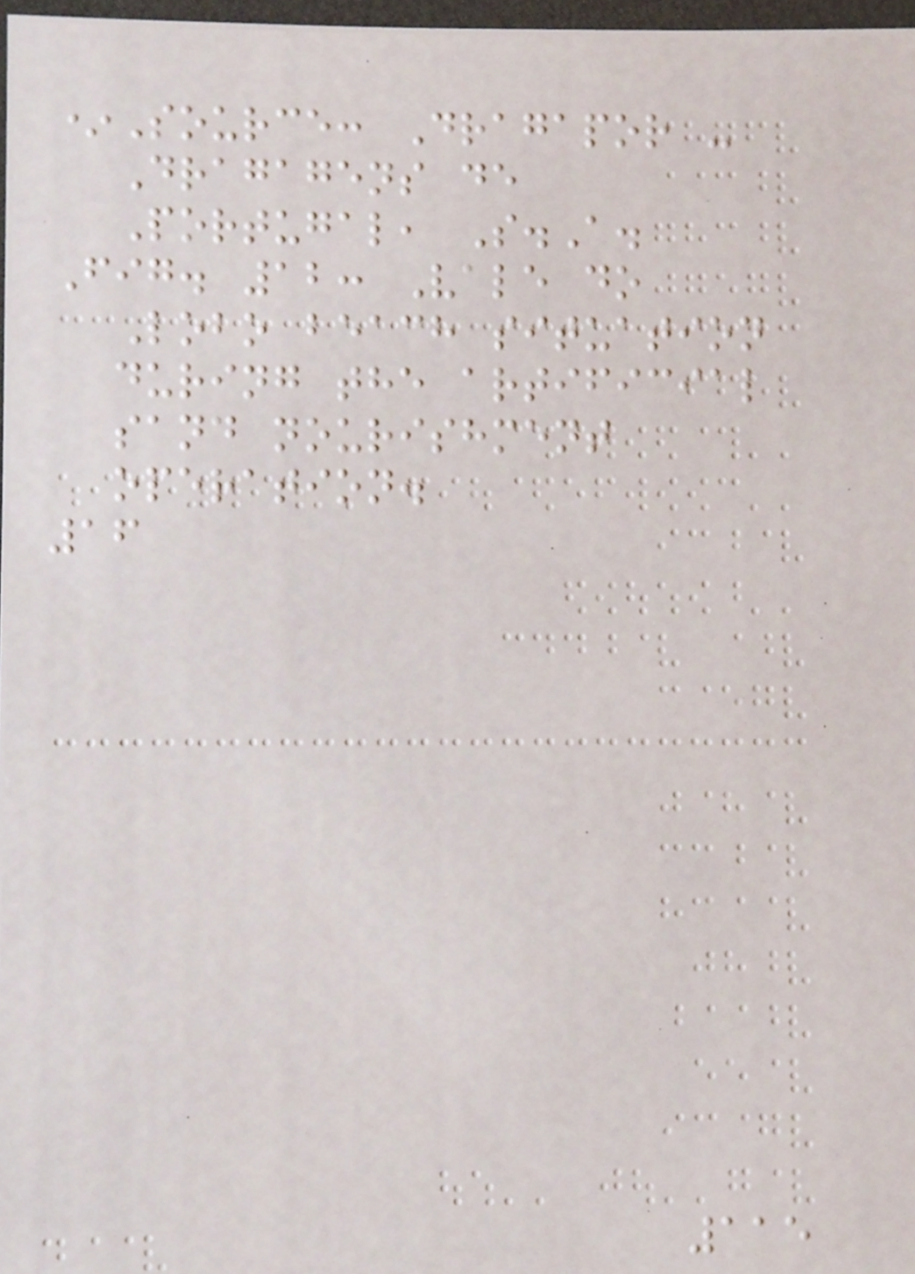*Source: Dragapor -
Dragagens de
Portugal, S.A.
Fig. 12: Vale do
Lobo beach situation
during the artificial
sand nourishment
operation.
16
115
